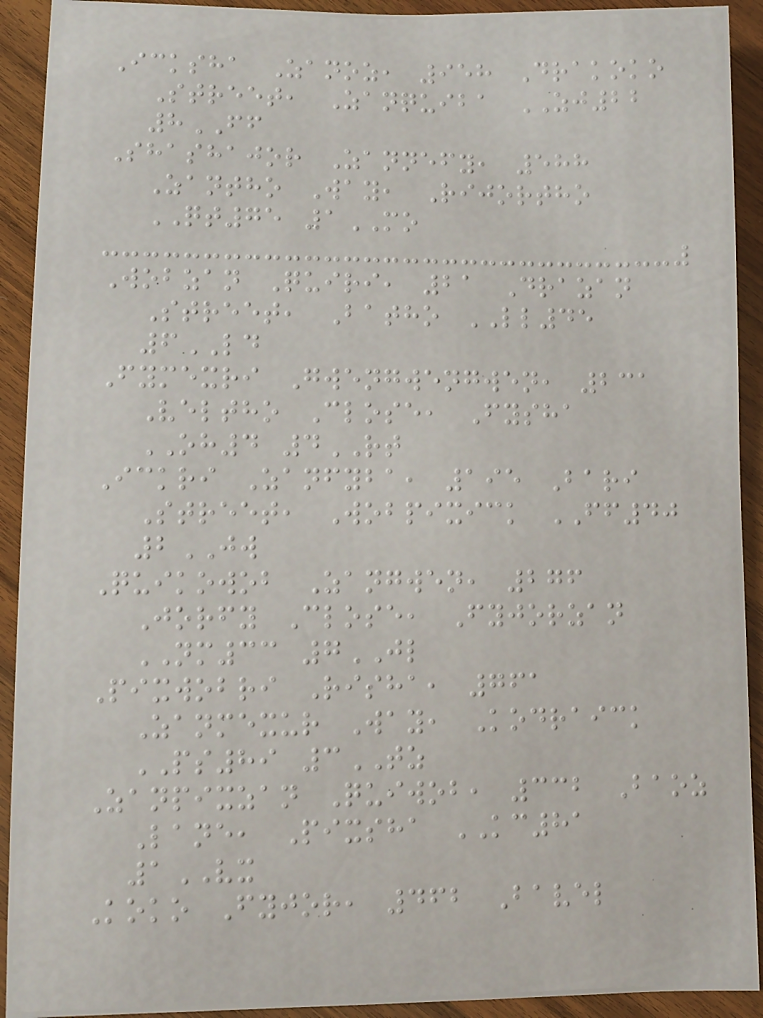Icksha Zanoz, 958 Drakoko
Street, Zanquiba ZJ22
8FF
Shashajor Zannefy, 588
Zantho Way, Rijortho
QT75 1MO
Wobzan Quiri, 21 Drazan
Street, Batho LL45
6LD
Fymexri Gwengwengwen, 231
Veltho Close, Fysha
OH4 4RT
Ickri Zanfyba, 195 Bari
Street, Wobpixick FF40
2JW
Quikowob Zangwen, 276
Jorfy Close, Fyjorzan
NM33 7JL
Pixwobri Risha, 761
Zanmexur Way, Kodraick
PS89 3TZ
Zanpixzan Quiwob, 332 Baoz
Lane, Pixsha KC81
1VX
Koko Fyjor, 462 Bavel
